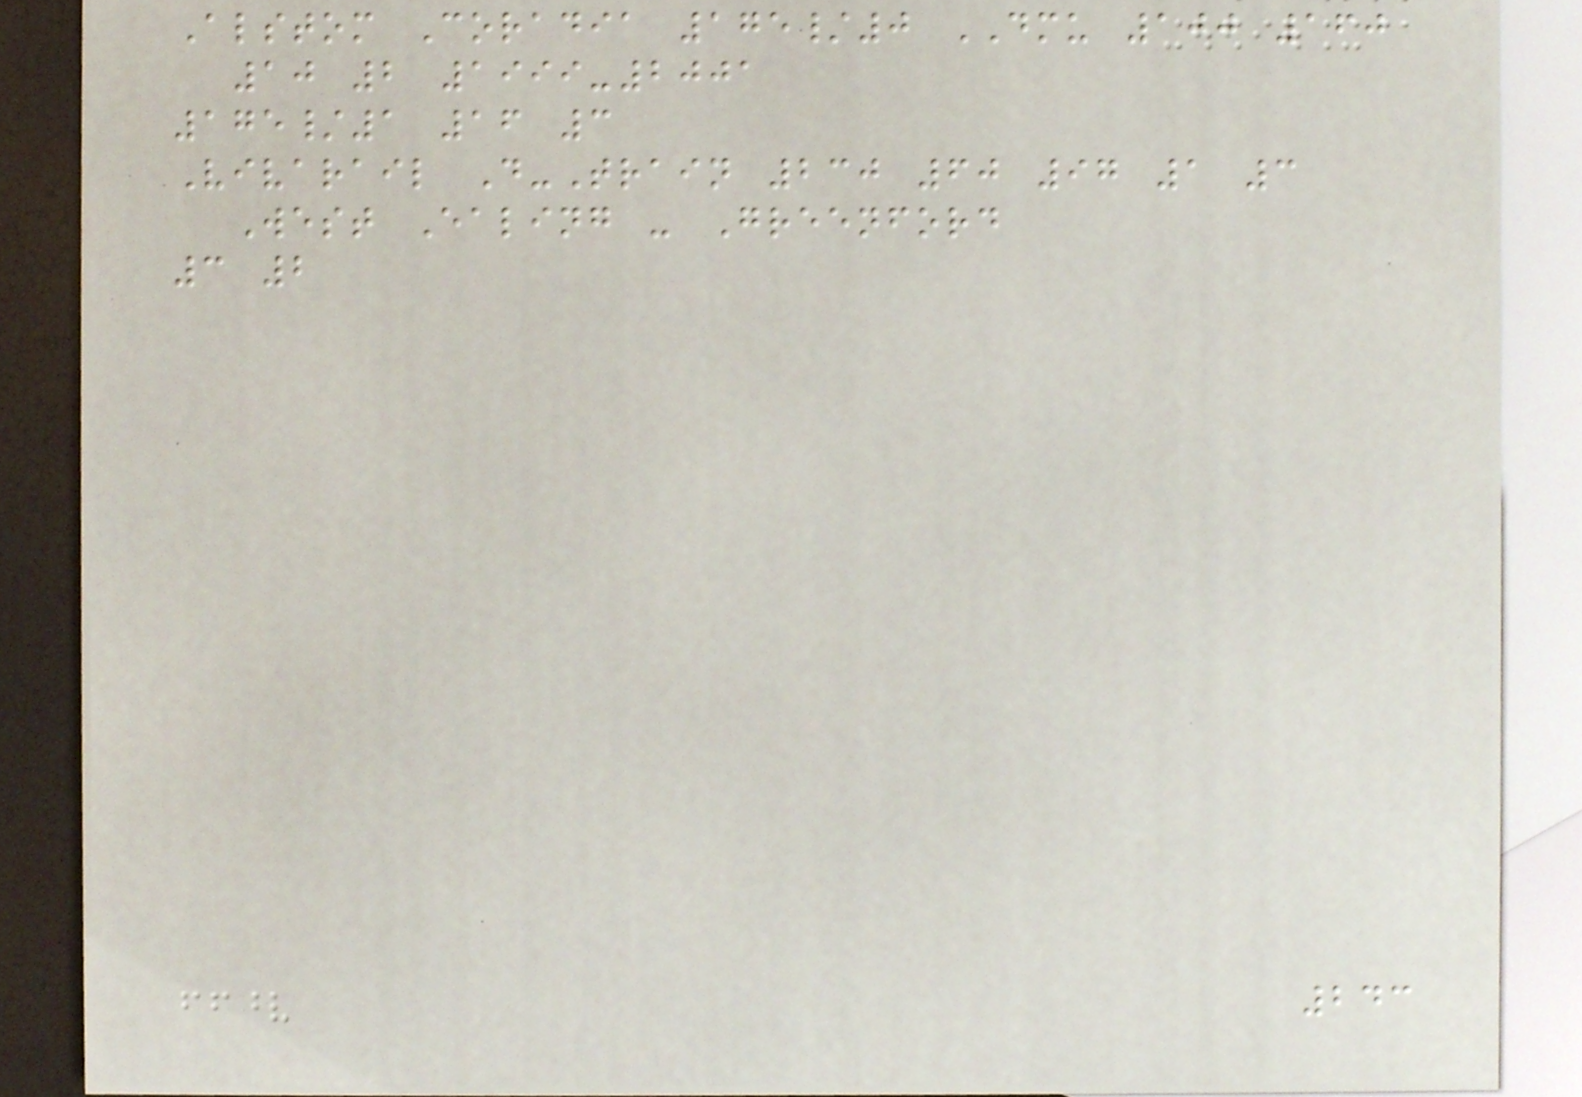Alstom Coradia 175/0 DMU 100 160
10 2 1999-2001
175/1 16 3
Vivarail D-Train 230 60 97 1 3
West Ealing - Greenford
3 2
243
